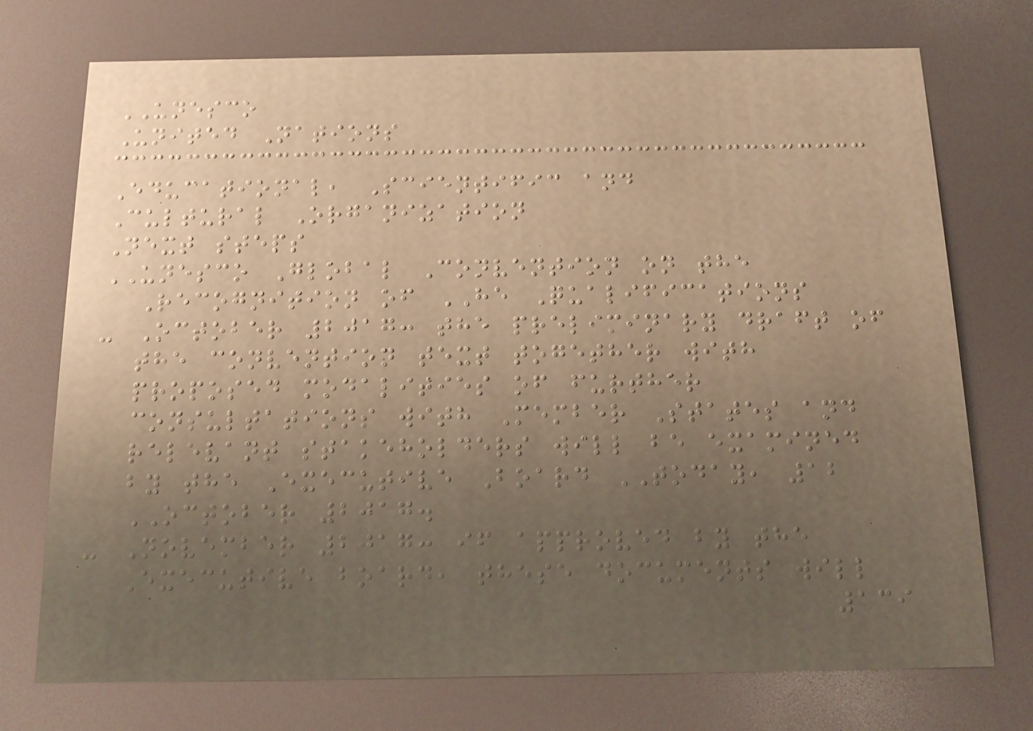UNESCO
United Nations
Educational, Scientific and
Cultural Organization
Next steps
UNESCO Global Convention on the
Recognition of HE Qualifications
- October 2017: the preliminary draft of
the convention text together with
proposed modalities of further
consultations with Member States and
relevant stakeholders will be examined
by the Executive Board TODAY, 12
OCTOBER 2017.
- November 2017: if approved by the
Executive board, these documents will
139
